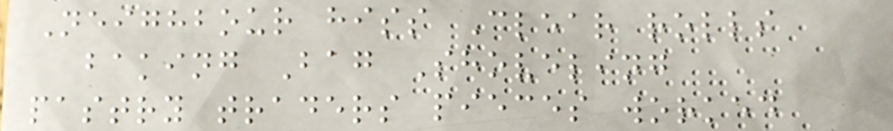Neighbour hiss Clear rolls
baking Bag Shoveling
pastry traders pieces worked
